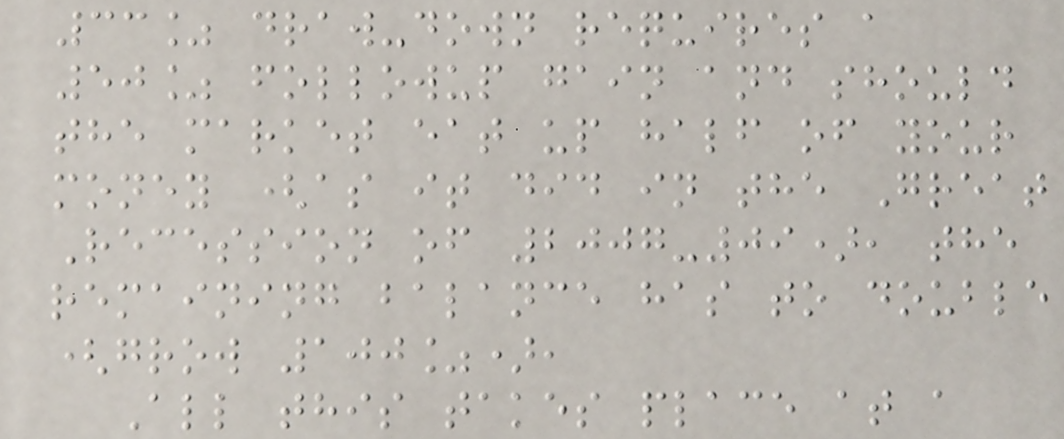33% draw-down requires a
50% followup gain and should
the market eat up half of your
money (as it did in the Great
Recession of 2007-09), the
remaining balance has to double
(grow 100%),
All this takes place at a
